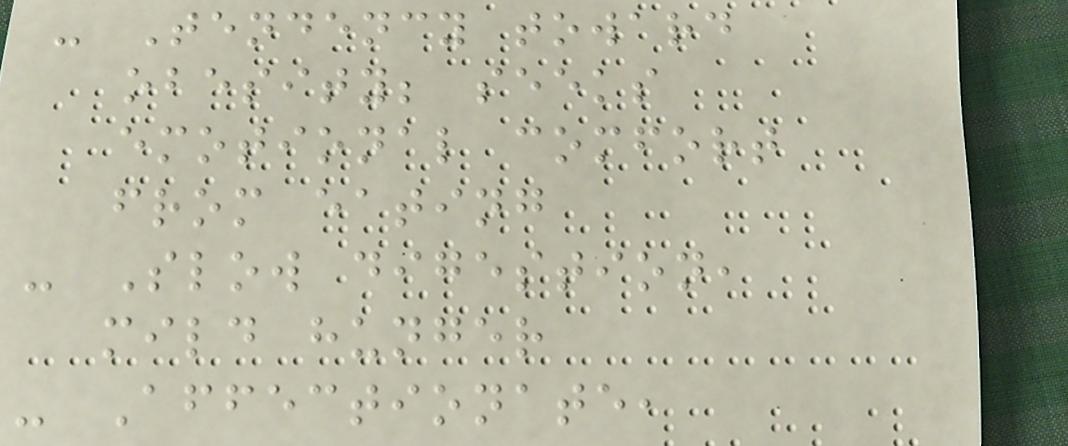- Tendency toward
obesity; seeks
emotional comfort
from eating
- Slow digestion,
mild hunger
- Affectionate,
